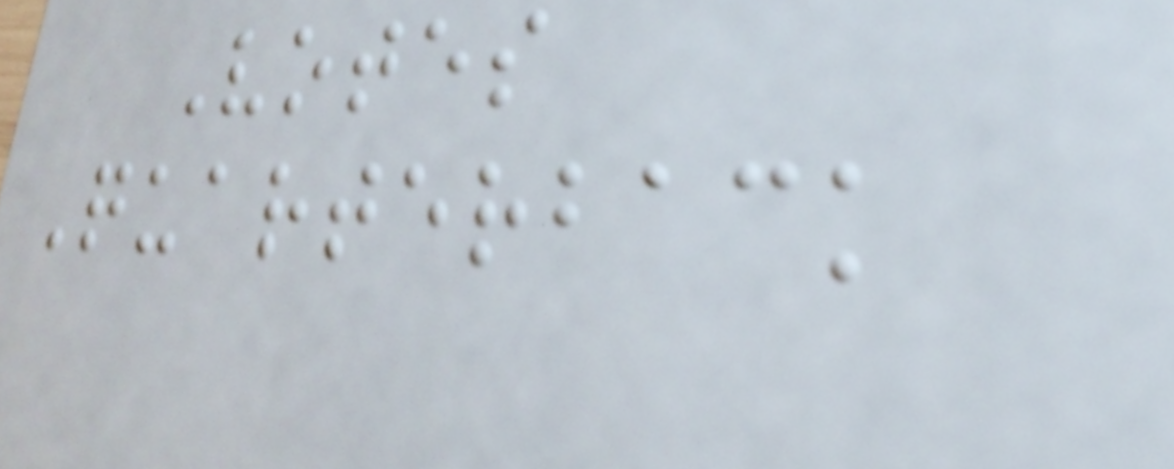Votes
Quarterback
